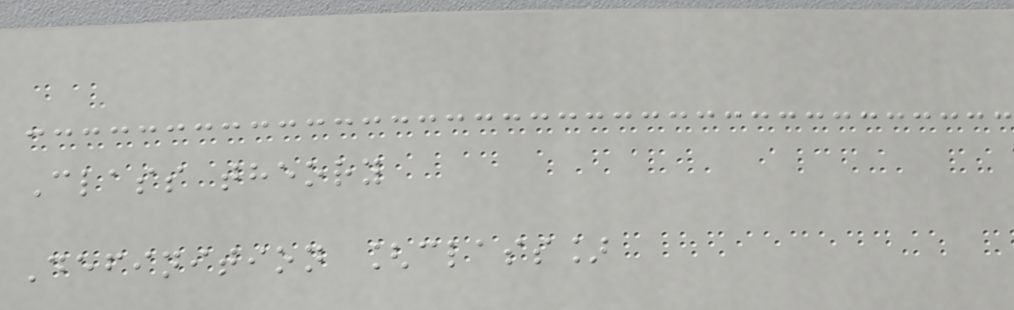Class theory
Definition [class]
